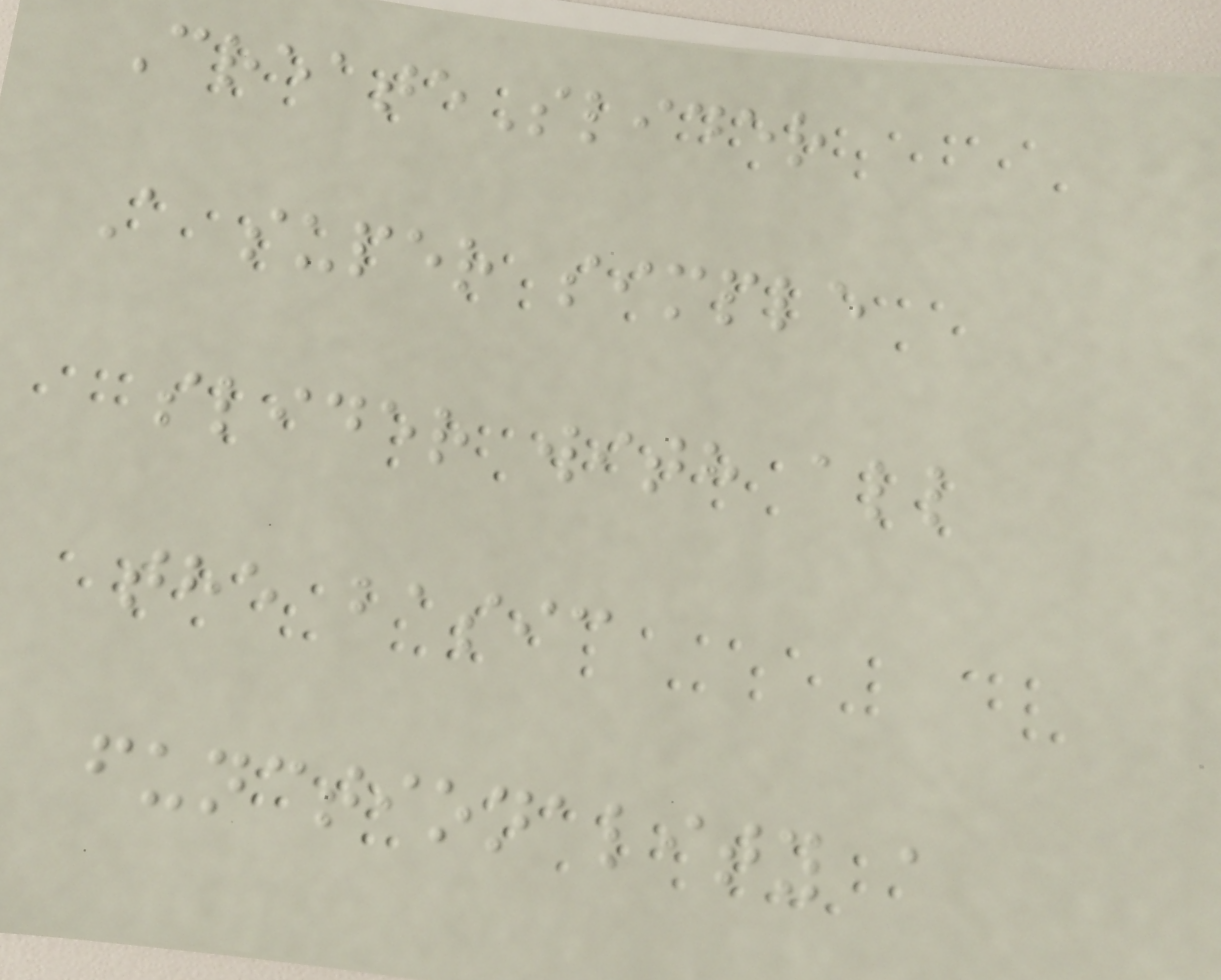CreateSlider
A super simple
slider with all
the basic
functionality a
